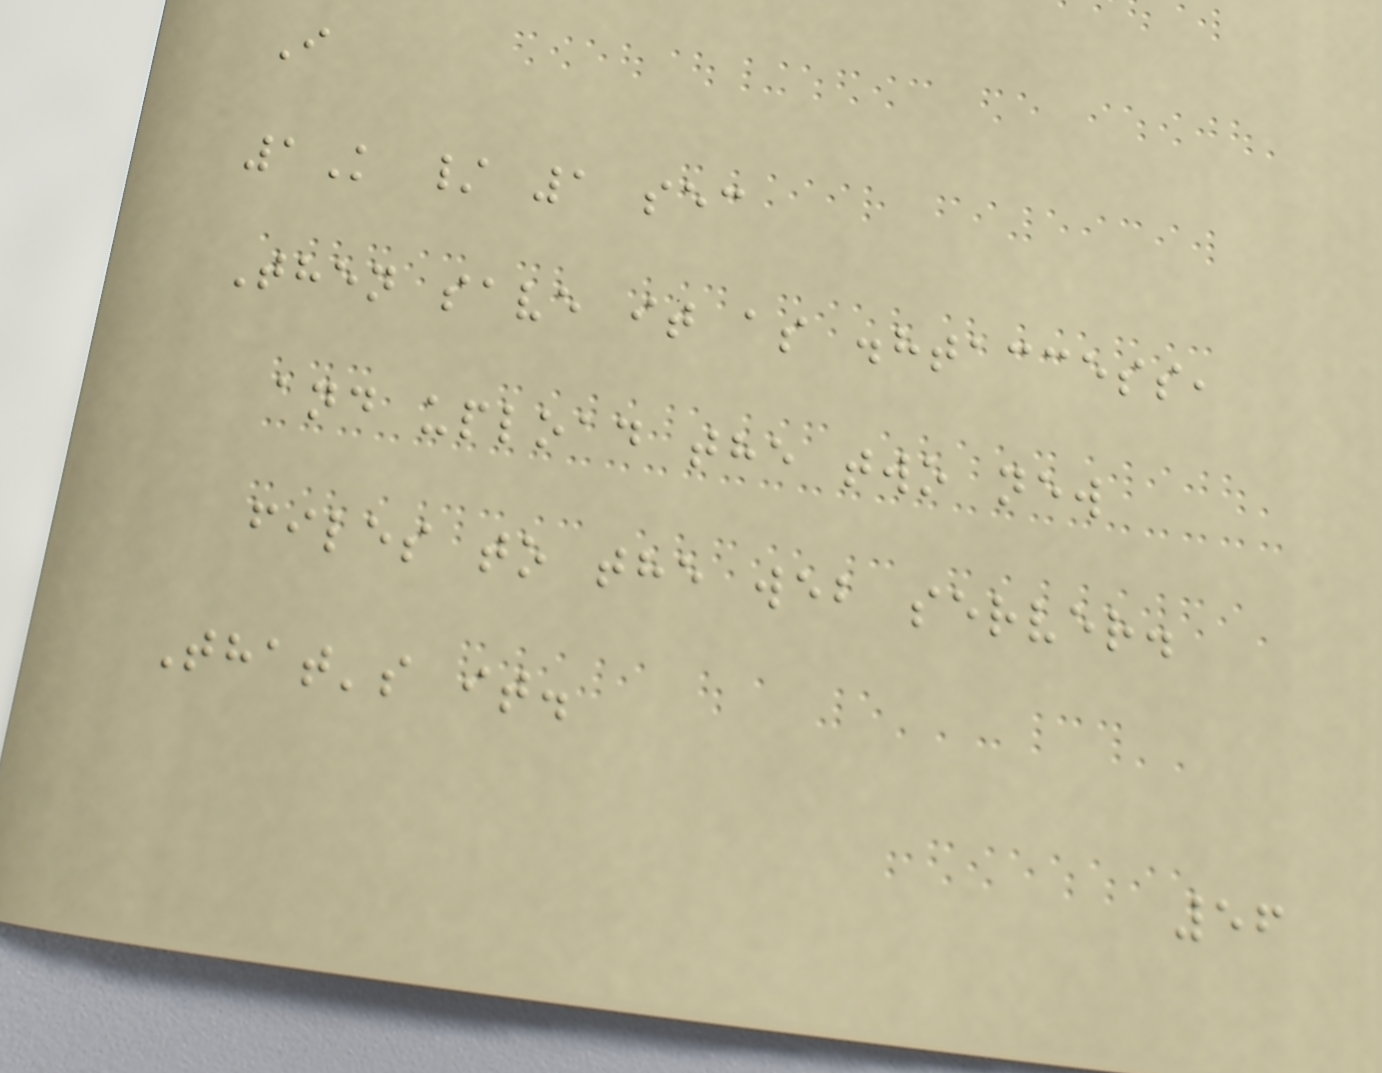I
1K / 1 sec
Then save it as .htaccess,
and upload the two new
files to the web server.
That's it.
56
